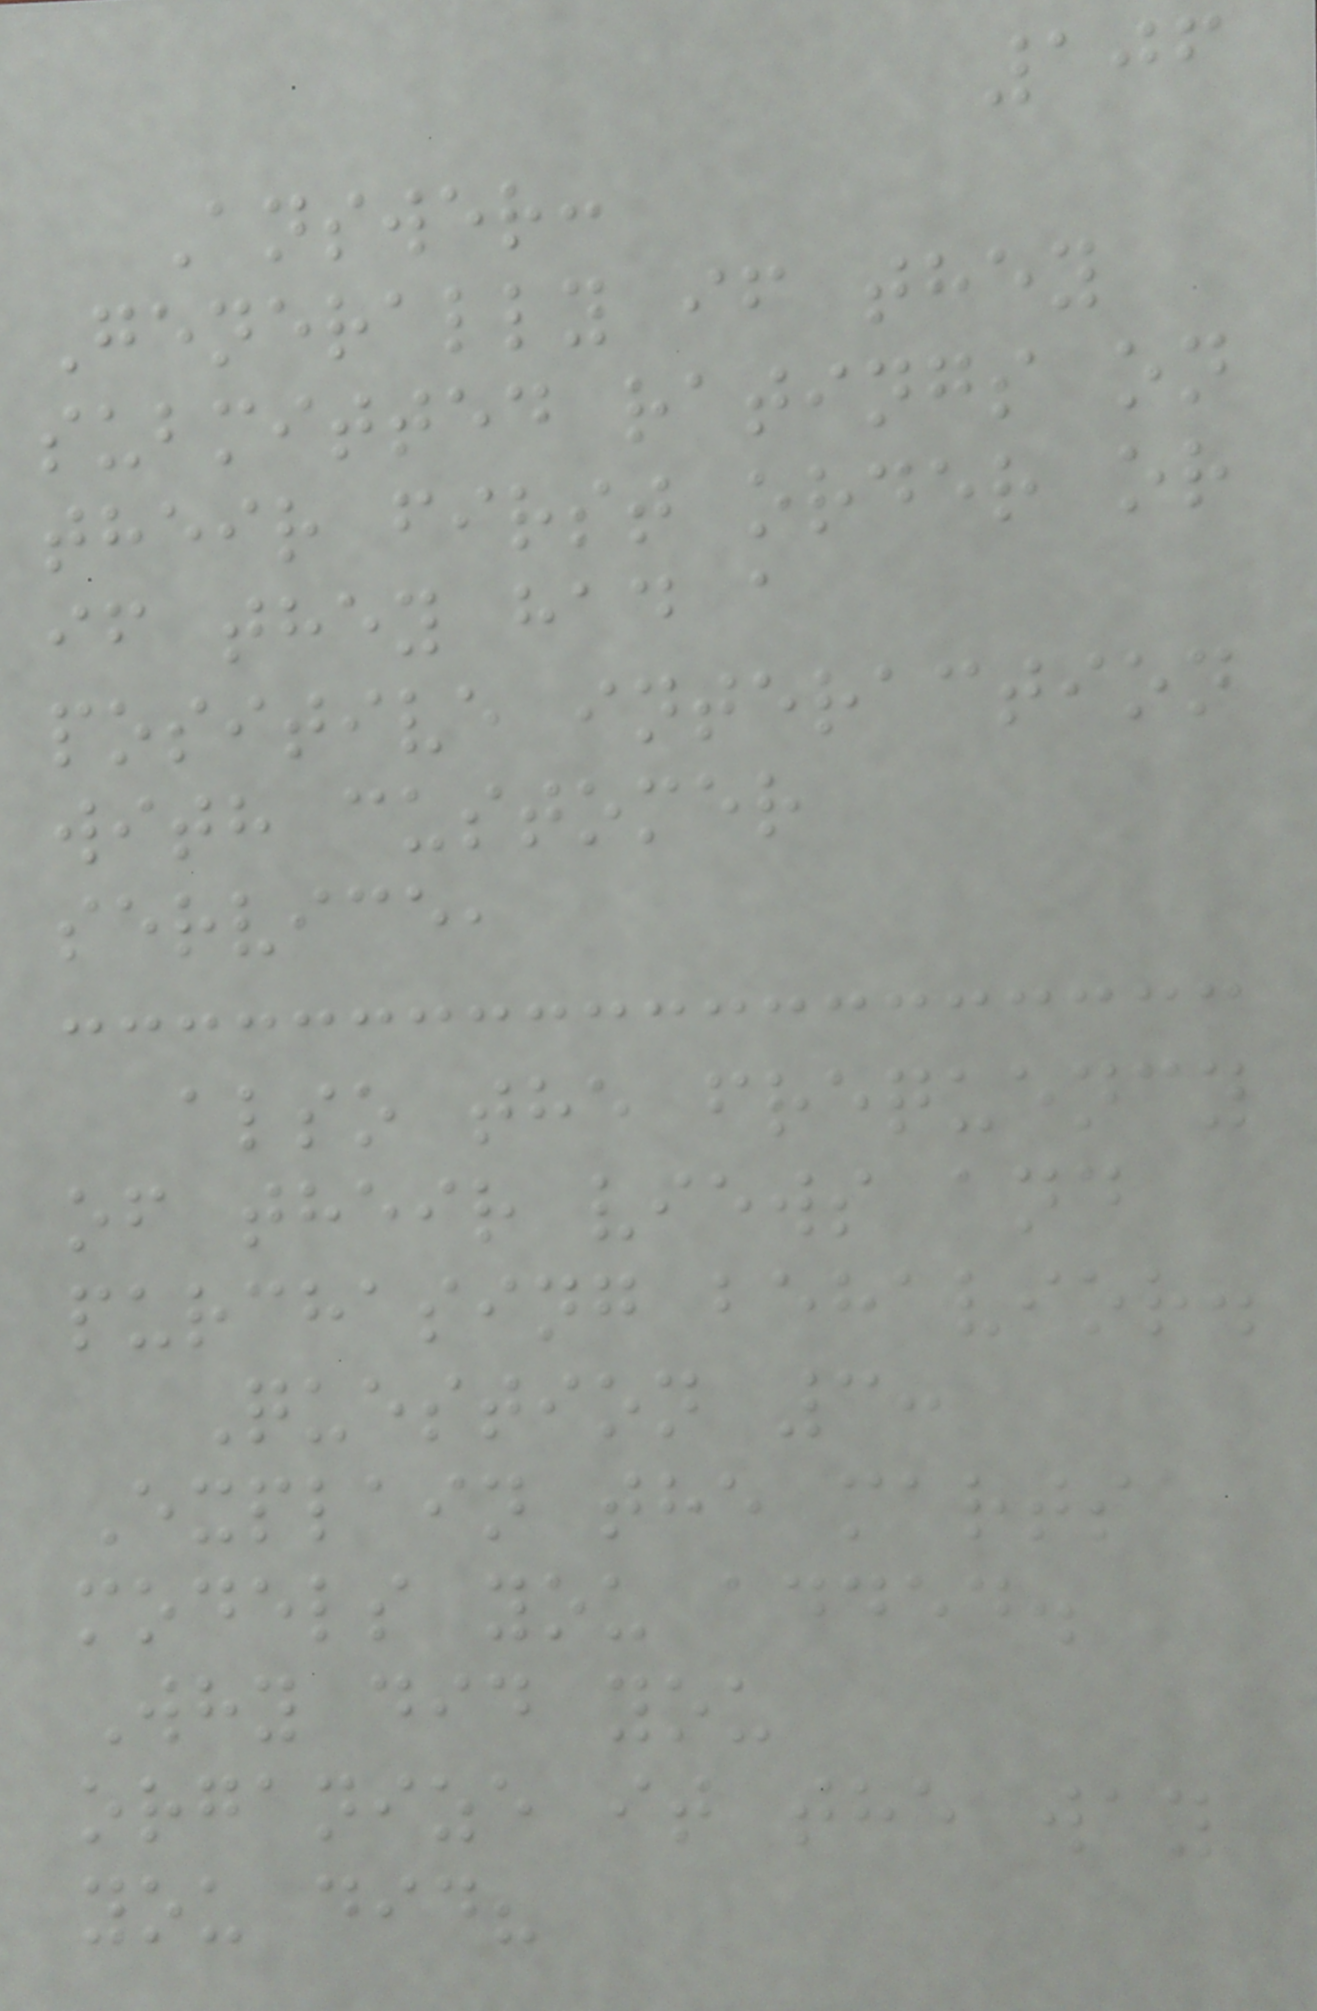106
Answer:
Generally if they
submitted ratings on
their first order or
if they had a
positive interaction
with customer
service,
also the frequency
of their views and
purchasing behavior.
Question 3:
Explain the marts
models you added.
Why did you
organize it the way
you did?
